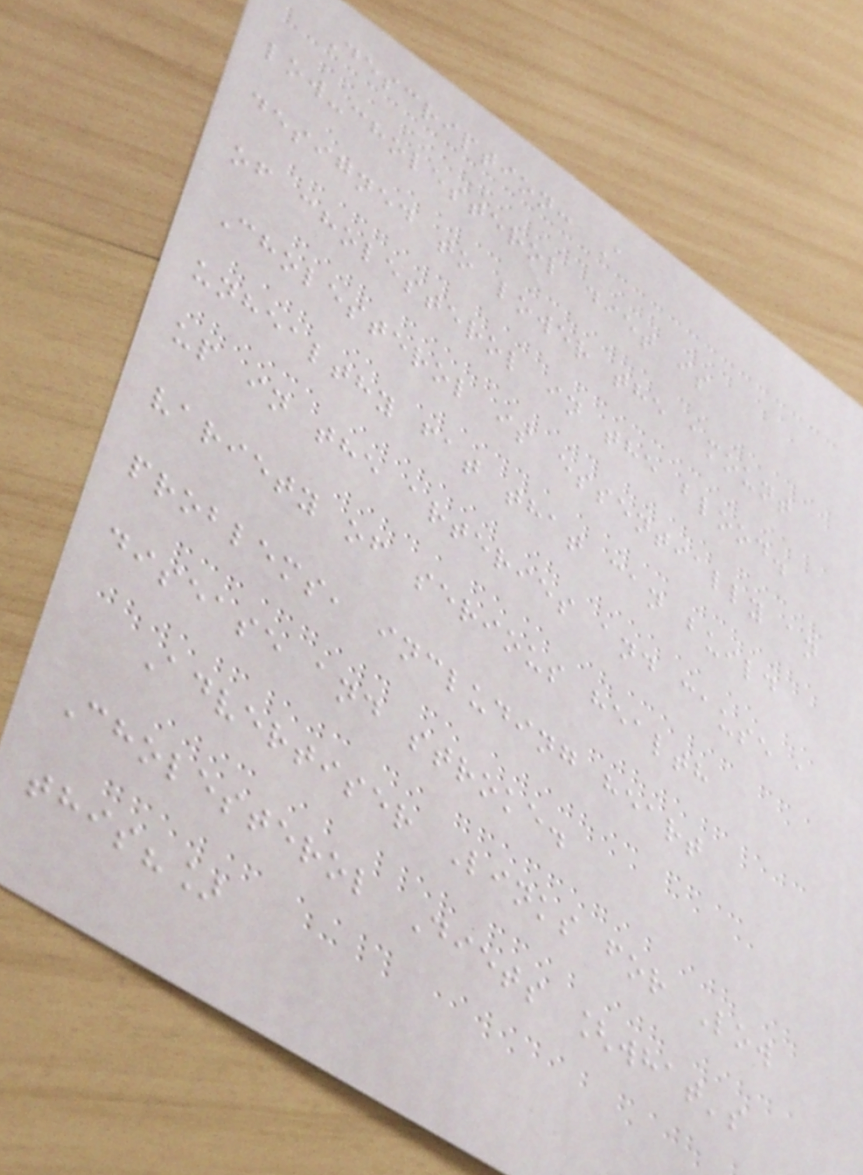Description: A
low-cholesterol diet is
designed to lower the amount
of cholesterol in the blood.
Cholesterol is essentially an
unhealthy fat that can build
up in the arteries and cause a
variety of serious health
problems, including heart
disease and stroke.
Advertiser Links for Low
Cholesterol Diets [what's
this?]
